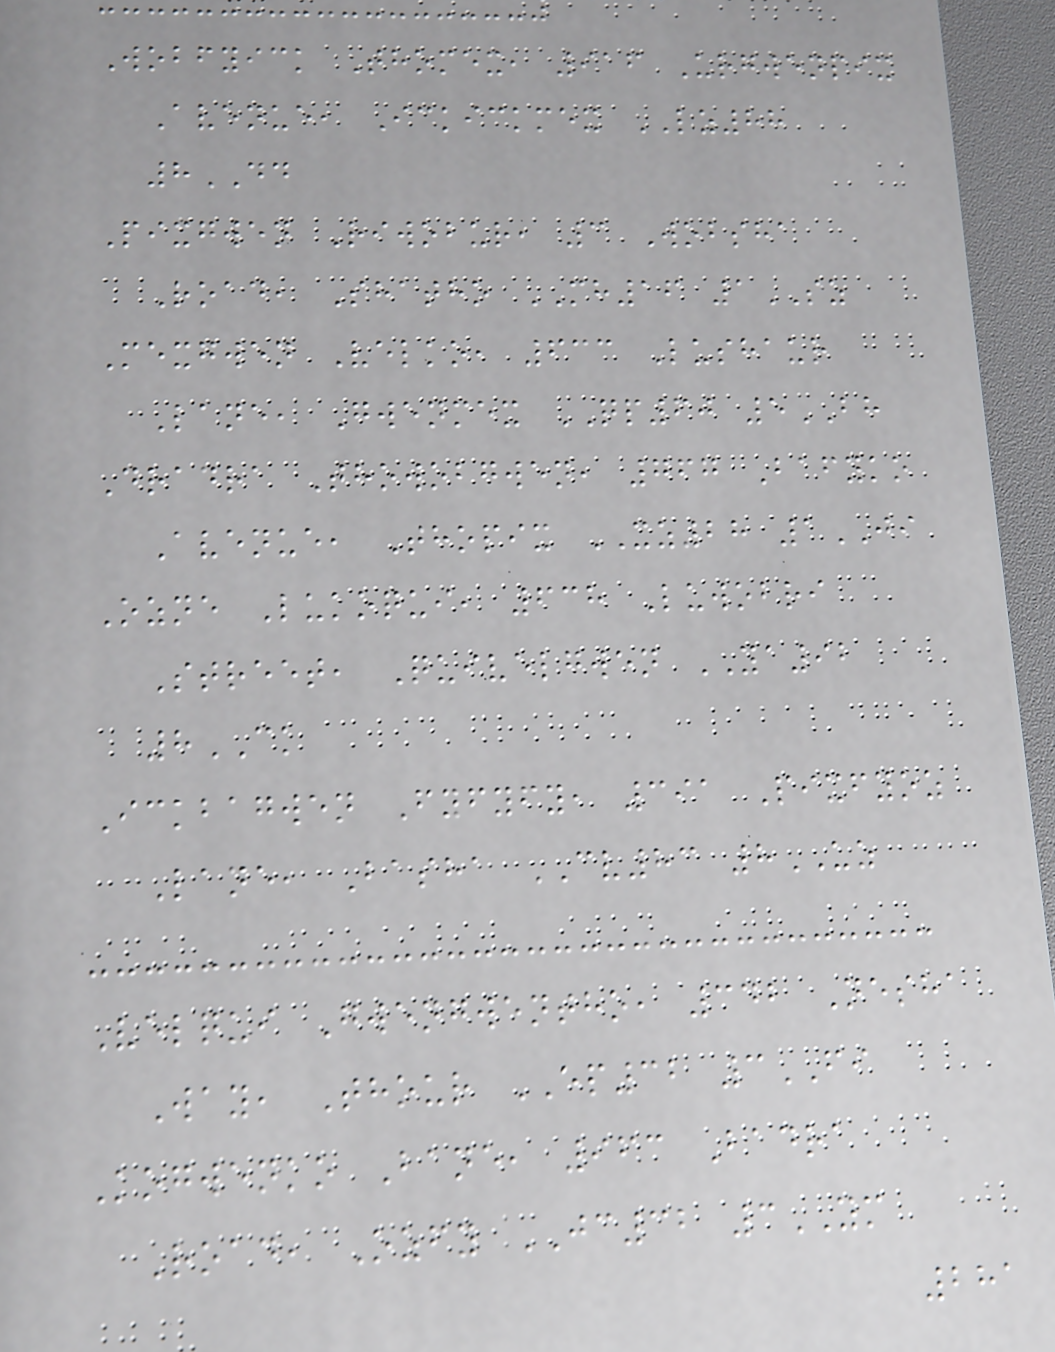Wobfyick Thomex, 916 Urgwenpix
Avenue, Ickickmex LZ88
8DD
Pixgwen Riwobur, 3 Wobsha
Road, Shatho MH16 1SZ
Mexgwen Velko, 633 Lushaur
Lane, Gwenmex QP60 5BH
Dradra Thowobgwen, 767 Bafyko
Avenue, Thopix XZ28 1JI
Ozne Lukoqui, 638 Luwobri
Street, Quivelgwen YA92
8CK
Ickbagwen Fyfyfy, 391 Pixfyoz
Lane, Basha CV83 8UZ
Velqui Gwengwentho, 342 Nesha
Way, Thour EP32 3FI
Kogwenko Bane, 963 Badra
Road, Ozfy JC32 3YM
281
